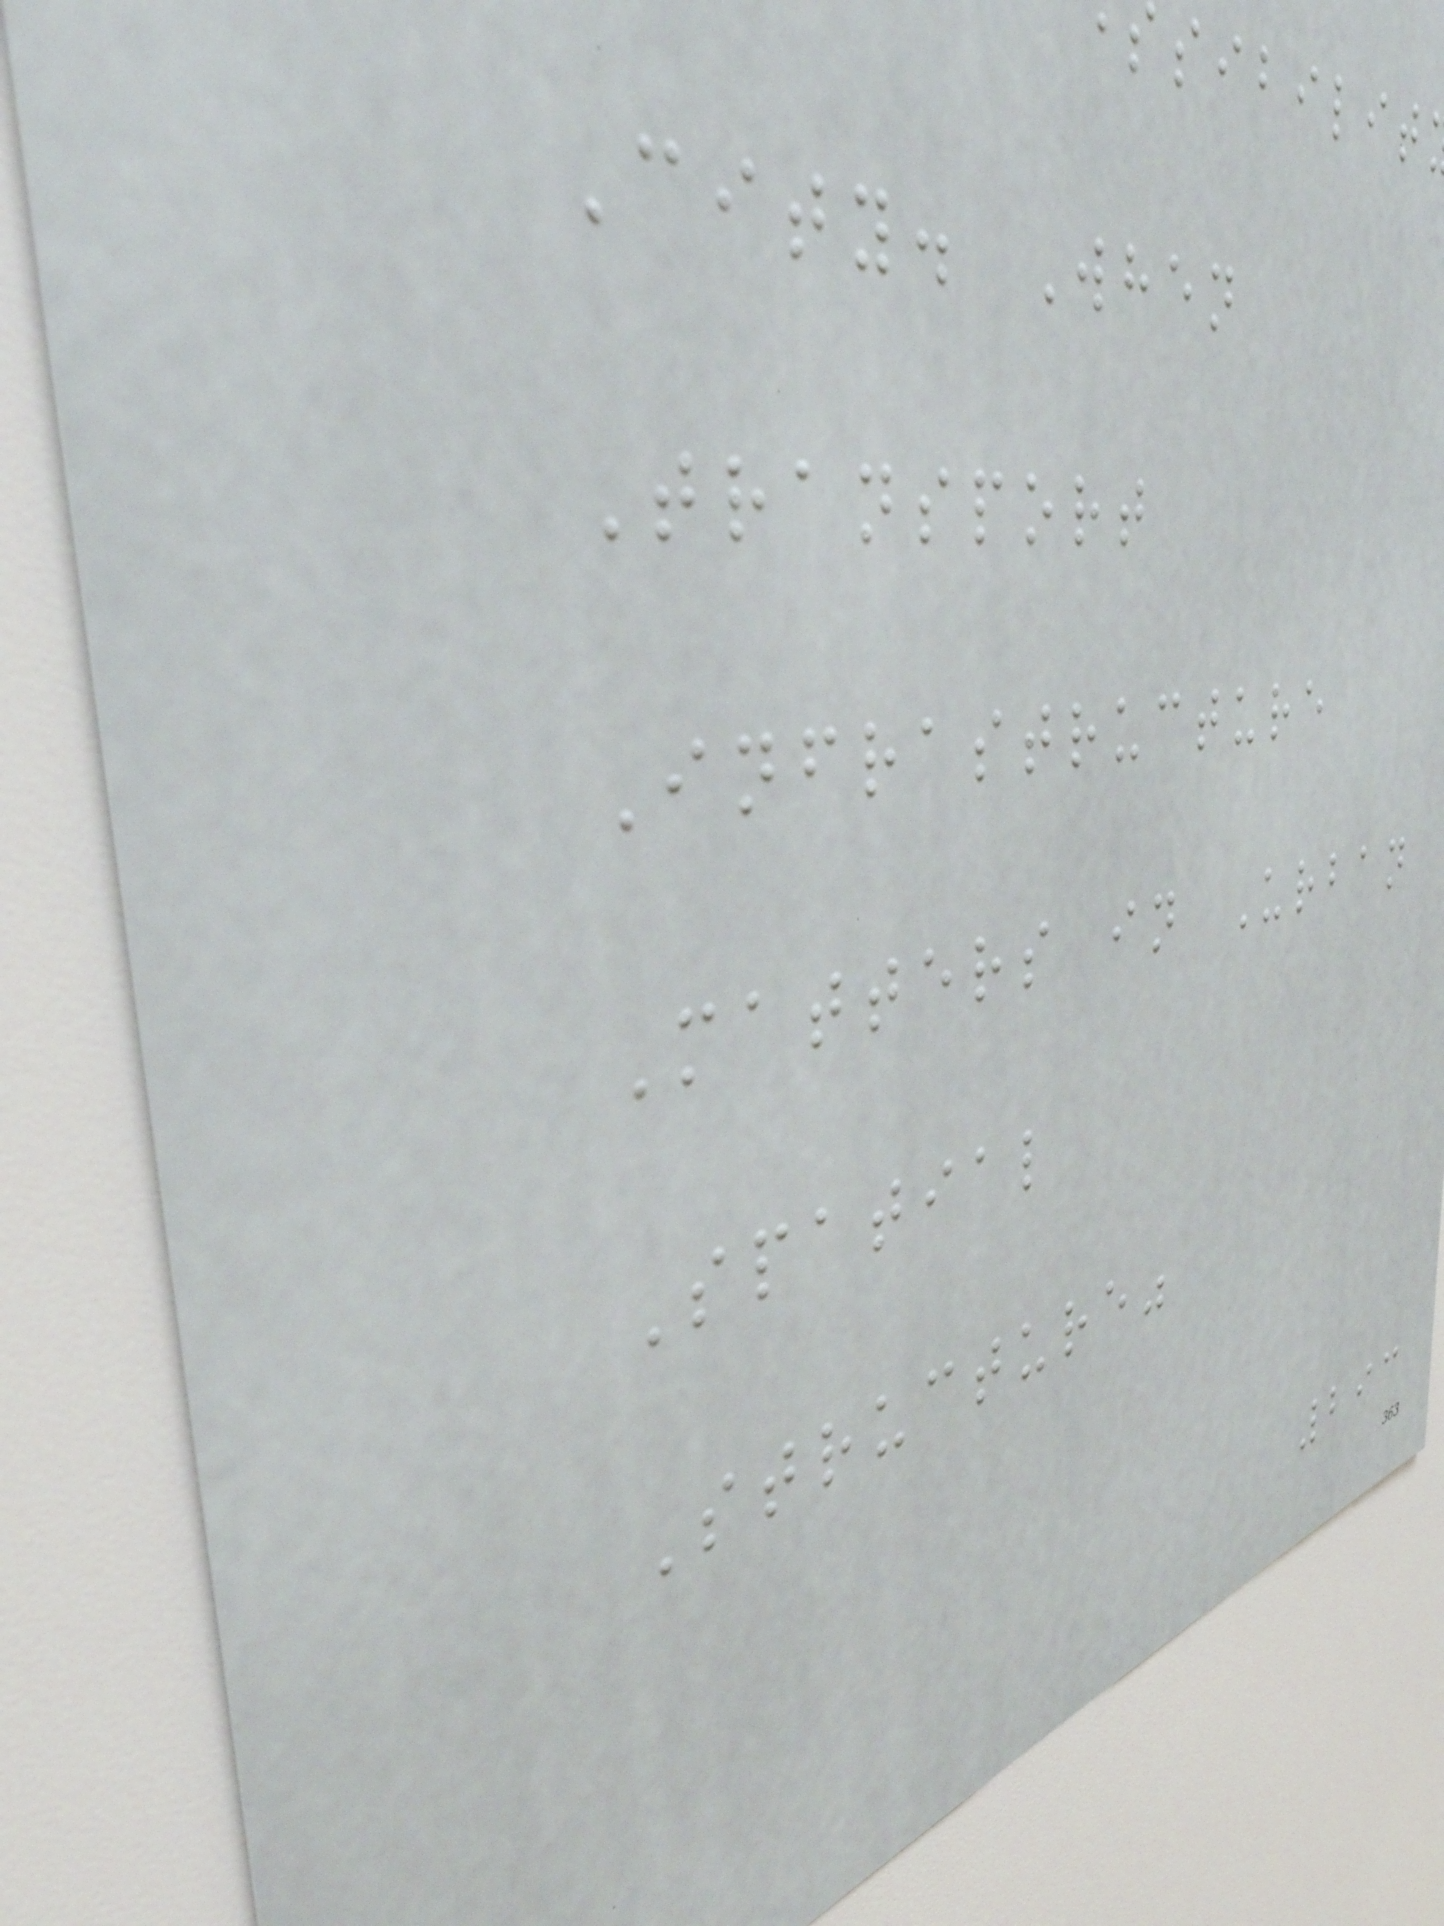City. When
Transport
Infrastructure
Matters in Urban
Spatial
Structure"
293
